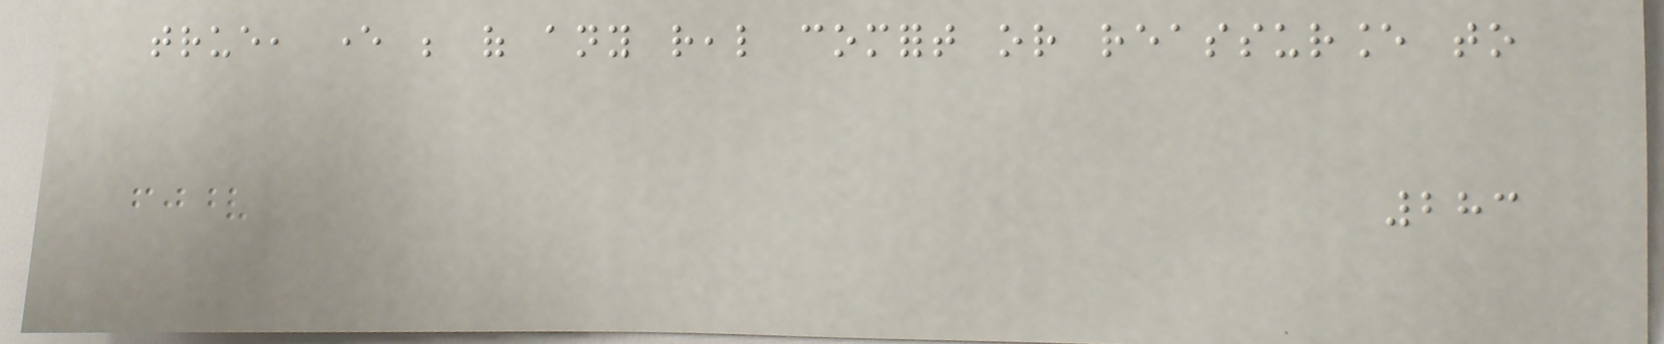true, ever be of any real comfort or reassurance to
283
